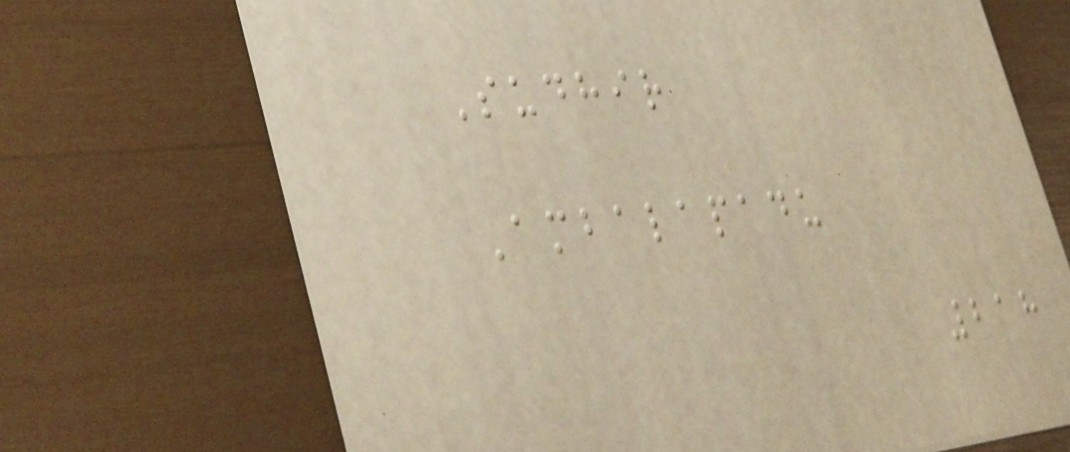Sudhir
Ambalapadu
218
